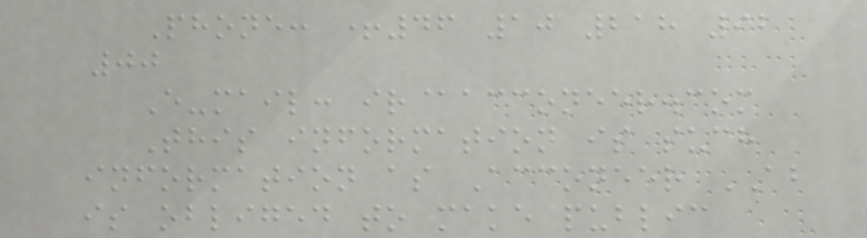Phone: +46 10 218 92
00
E-mail: ir@acconeer.com
This information is such
information as Acconeer AB
is obliged to make public
